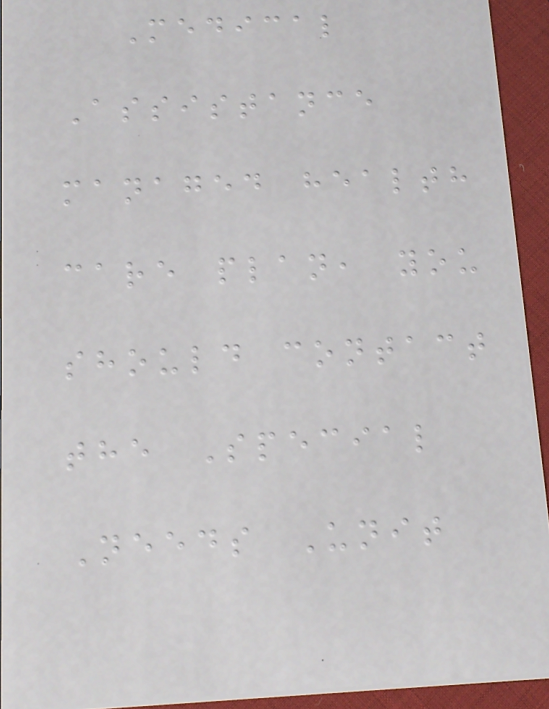Medical
Assistance
managed health
care plan, you
should contact
the Special
Needs Unit
